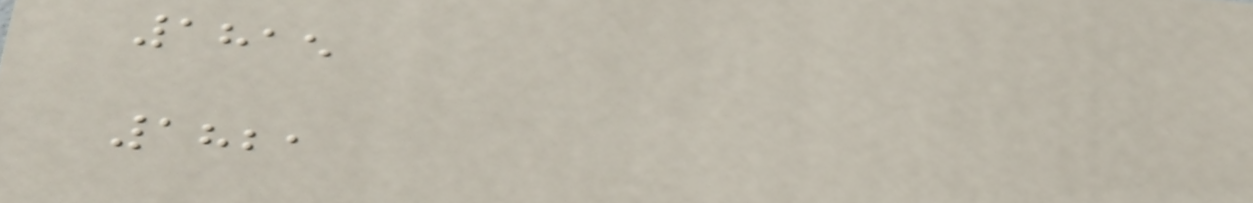1815
1821
